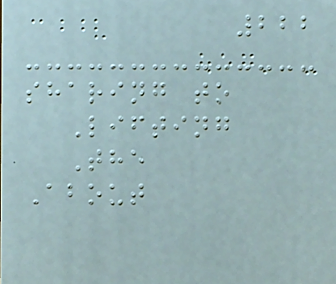222
sharing to
Lifting
The
About
